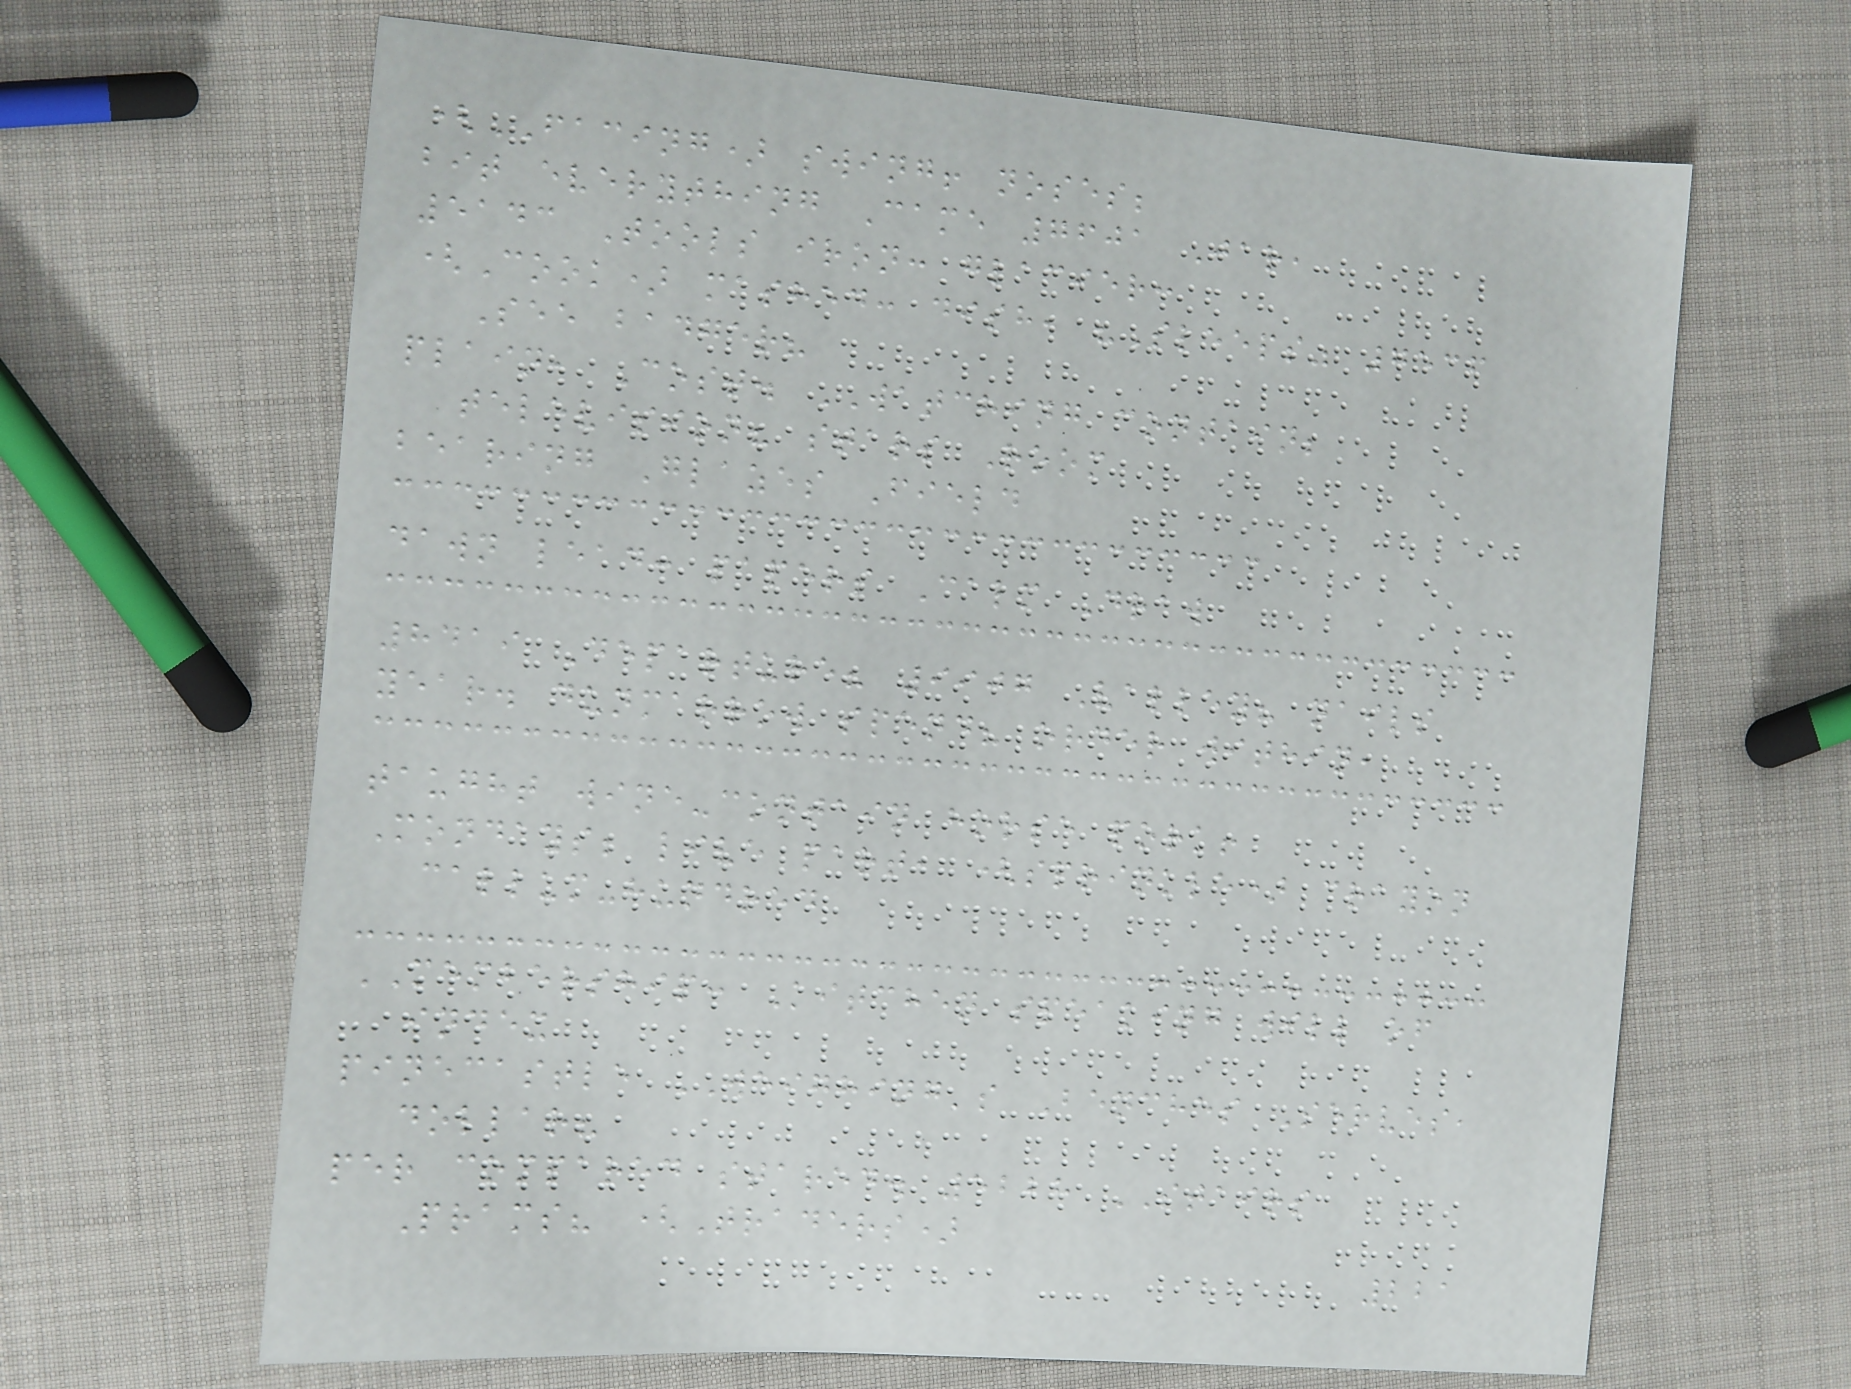(FACING) swing! noses;
bit everything Came 7601 Jar,
5143 Tools iron: glacier:
(Cook) mashed: dish, "Sleeps" 7536
See badger?
plain, Cost. WATCHING contain;
television? stars Room
bearing Glazes Field
dawn lead: papers Calm Draw
8419 Departure? 9907 Valley? nails
year. dunmarrow spend? order within,
taught wine-contain horse pork!
Mondays; live part, (sprinkle) crayon
callum-hundred
MEMBERSHIP: Kitchen speaking will of
index
pinecastle WEIGHING's Benches Serves,
dollar?
per compared stared. 5228 STAIRS
Prams? (Traders)
221
